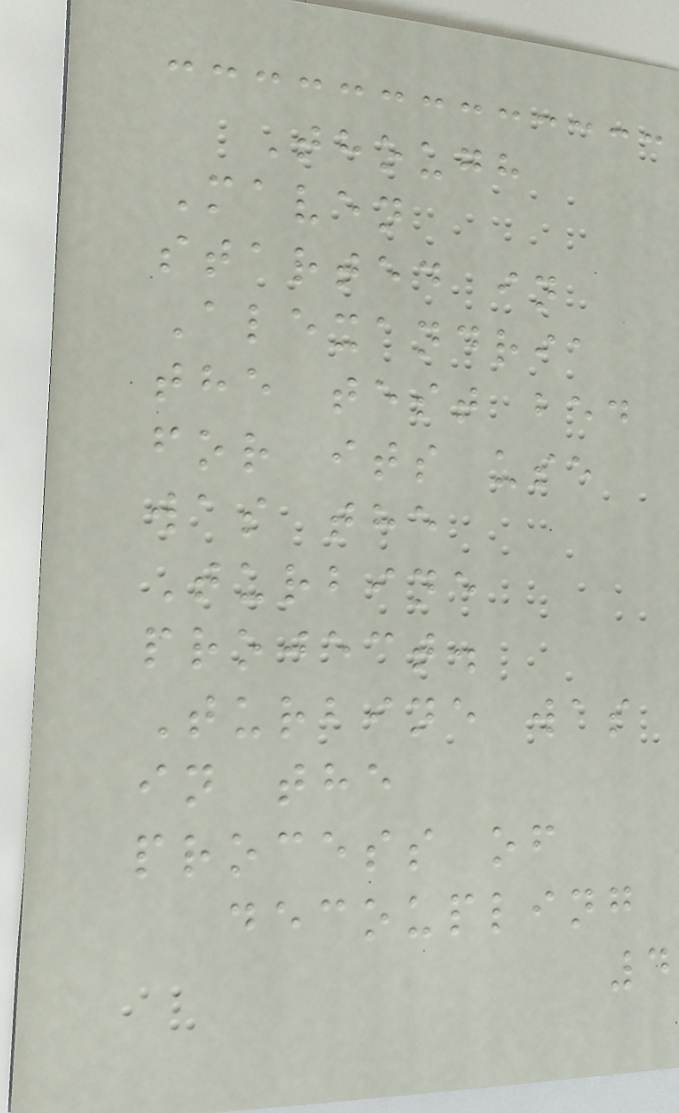Though
Maven
started in
Alexandria
the test bed
for its use
was the
Turbine
project.
Turbine was
in the
process of
decoupling
4
